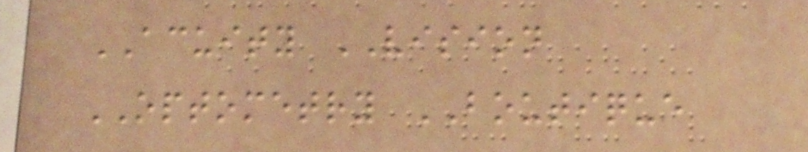ACUITY VISION
OPTOMETRY BOUTIQUE
